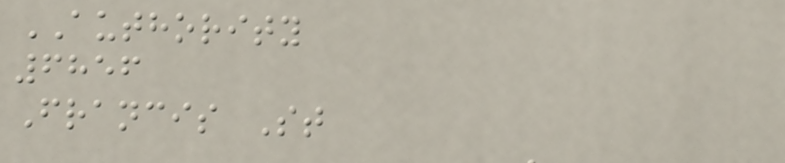AUTHORITY
6856
Francis St
